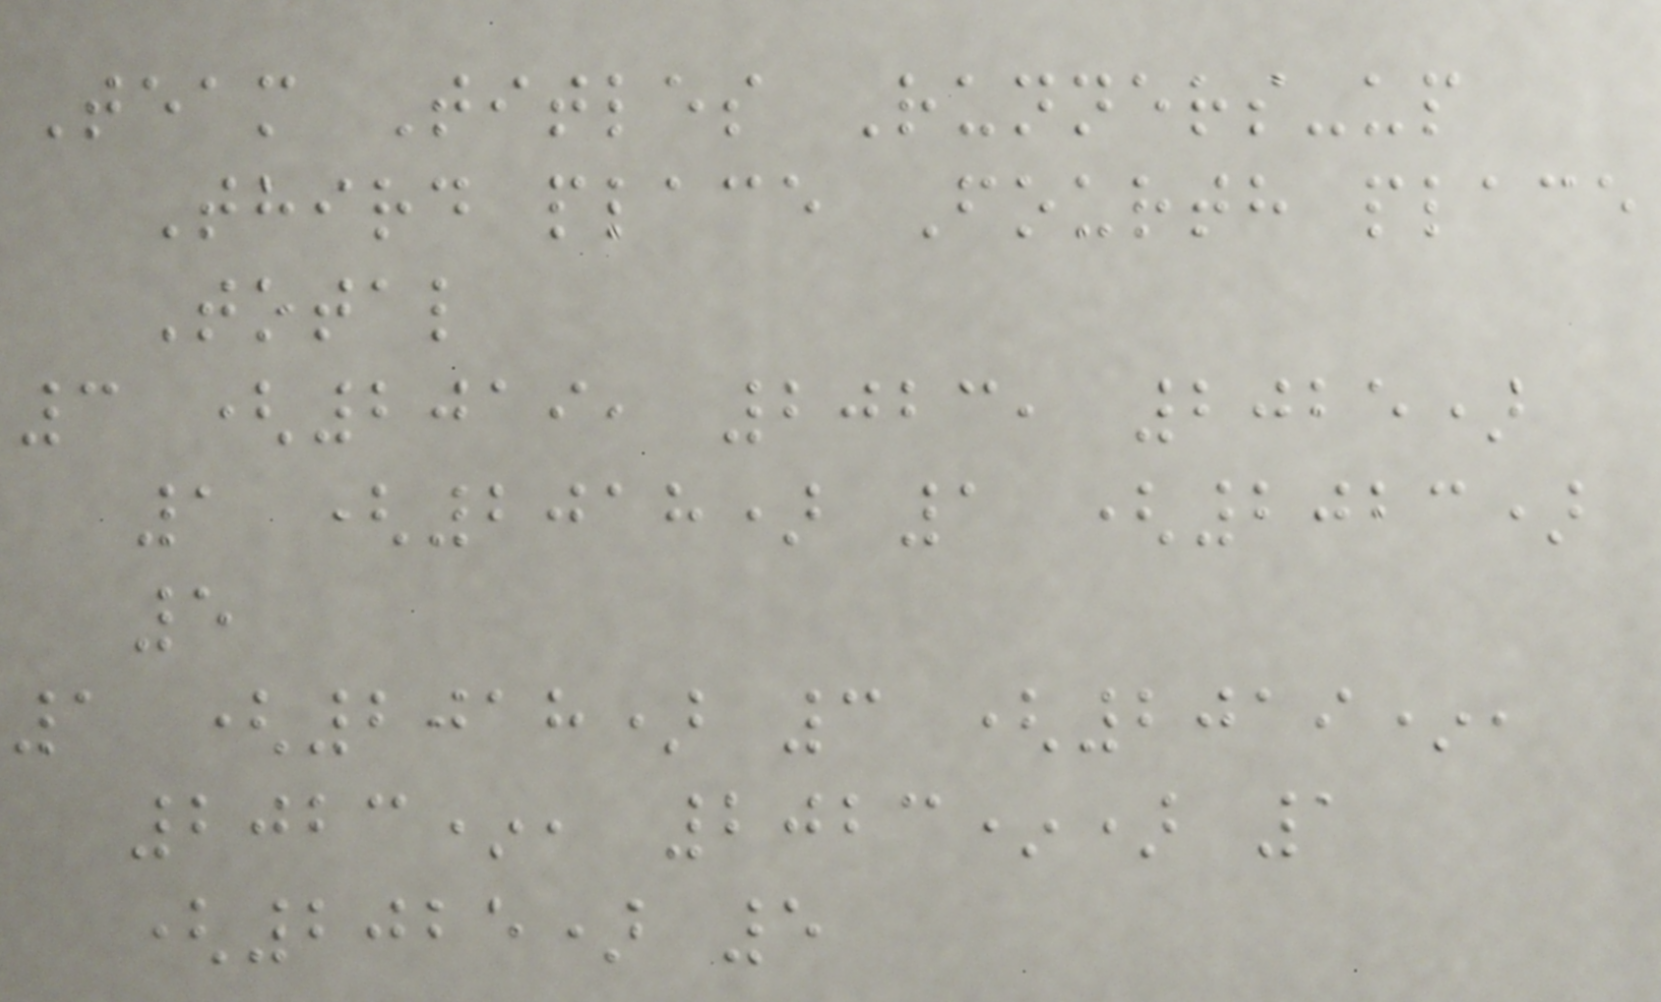Team Titles Runners-up
Third place Fourth place
Total
3 (2019, 2023, 2025)
1 (2018) 1 (2023)
5
1 (2018) 3 (2019*,
2023*, 2023*) 1
(2025) 5
